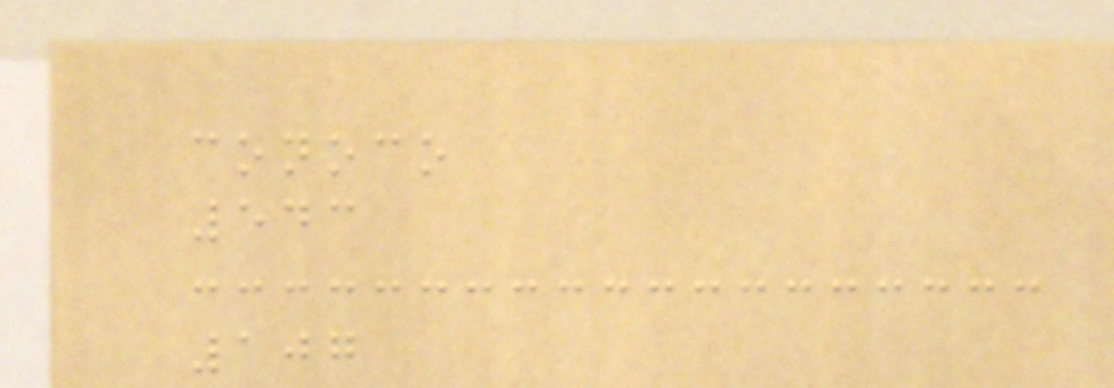conoco
543
107
